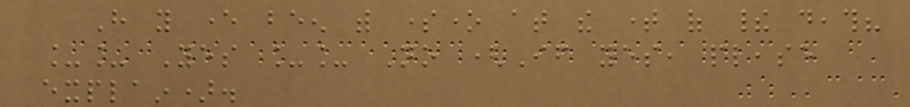Have you ever been with someone at the time of their death?
__ Yes __ No (If yes, please
explain).
